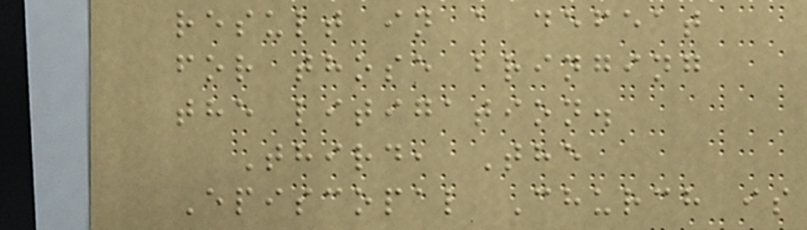result in a defeat
for those bringing
the litigation.
Third, The
Episcopal Church is
